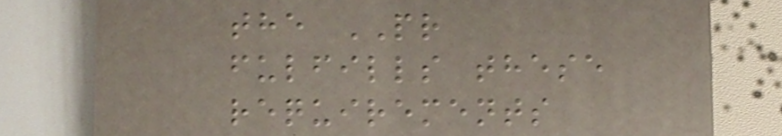the PR
fulfills these
requirements
